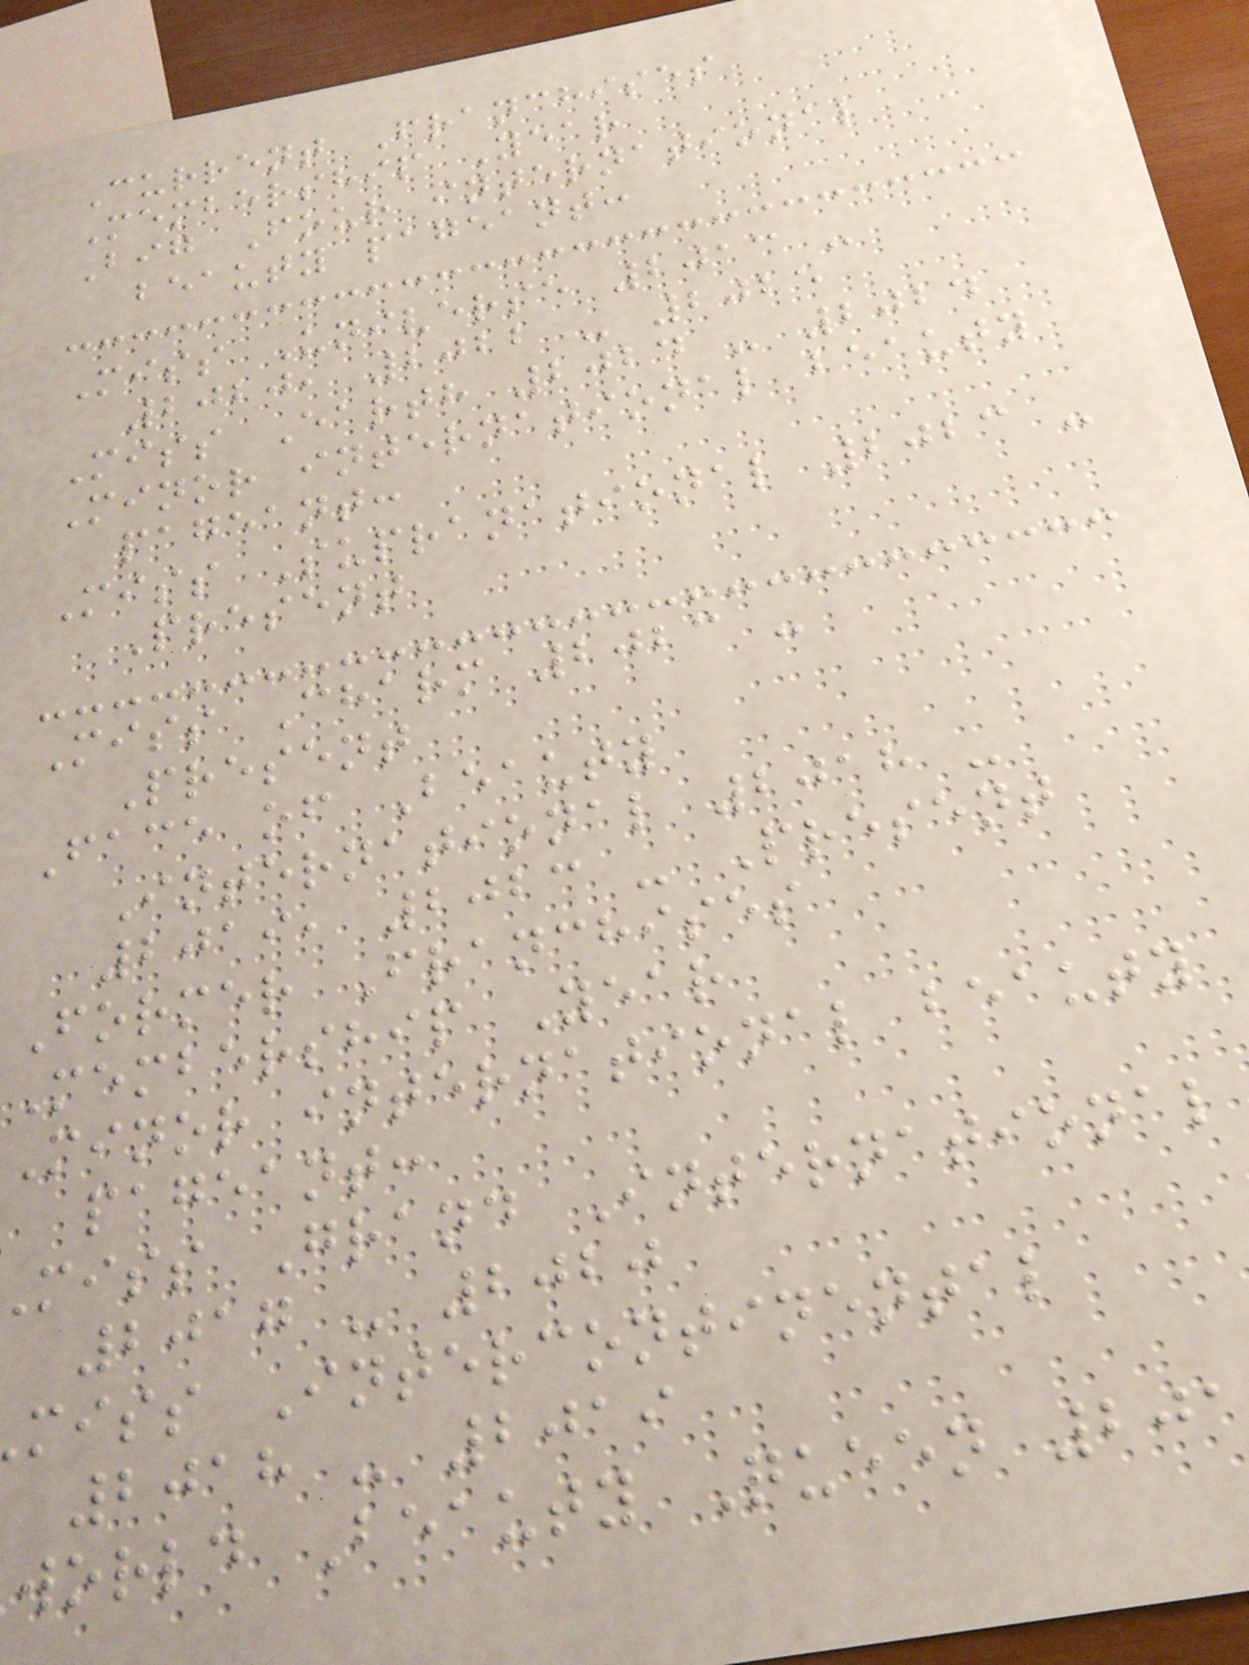Current Franchises
Membership Year
Big Four international
beauty pageant:
Miss Universe 2013 -
2020, 2022 - 2025
Miss Earth 2024 - 2024
Minor international beauty
pageant:
Miss Supranational 2023 -
Present
Miss Charm 2023 -
Present
Face of Beauty
International 2018 -
2019, 2023 - Present
Former Franchises
Membership Year
Minor international beauty
pageant:
miss Grand International
2017 - 2020
miss Intercontinental
2018 - 2019
world Beauty Queen 20
